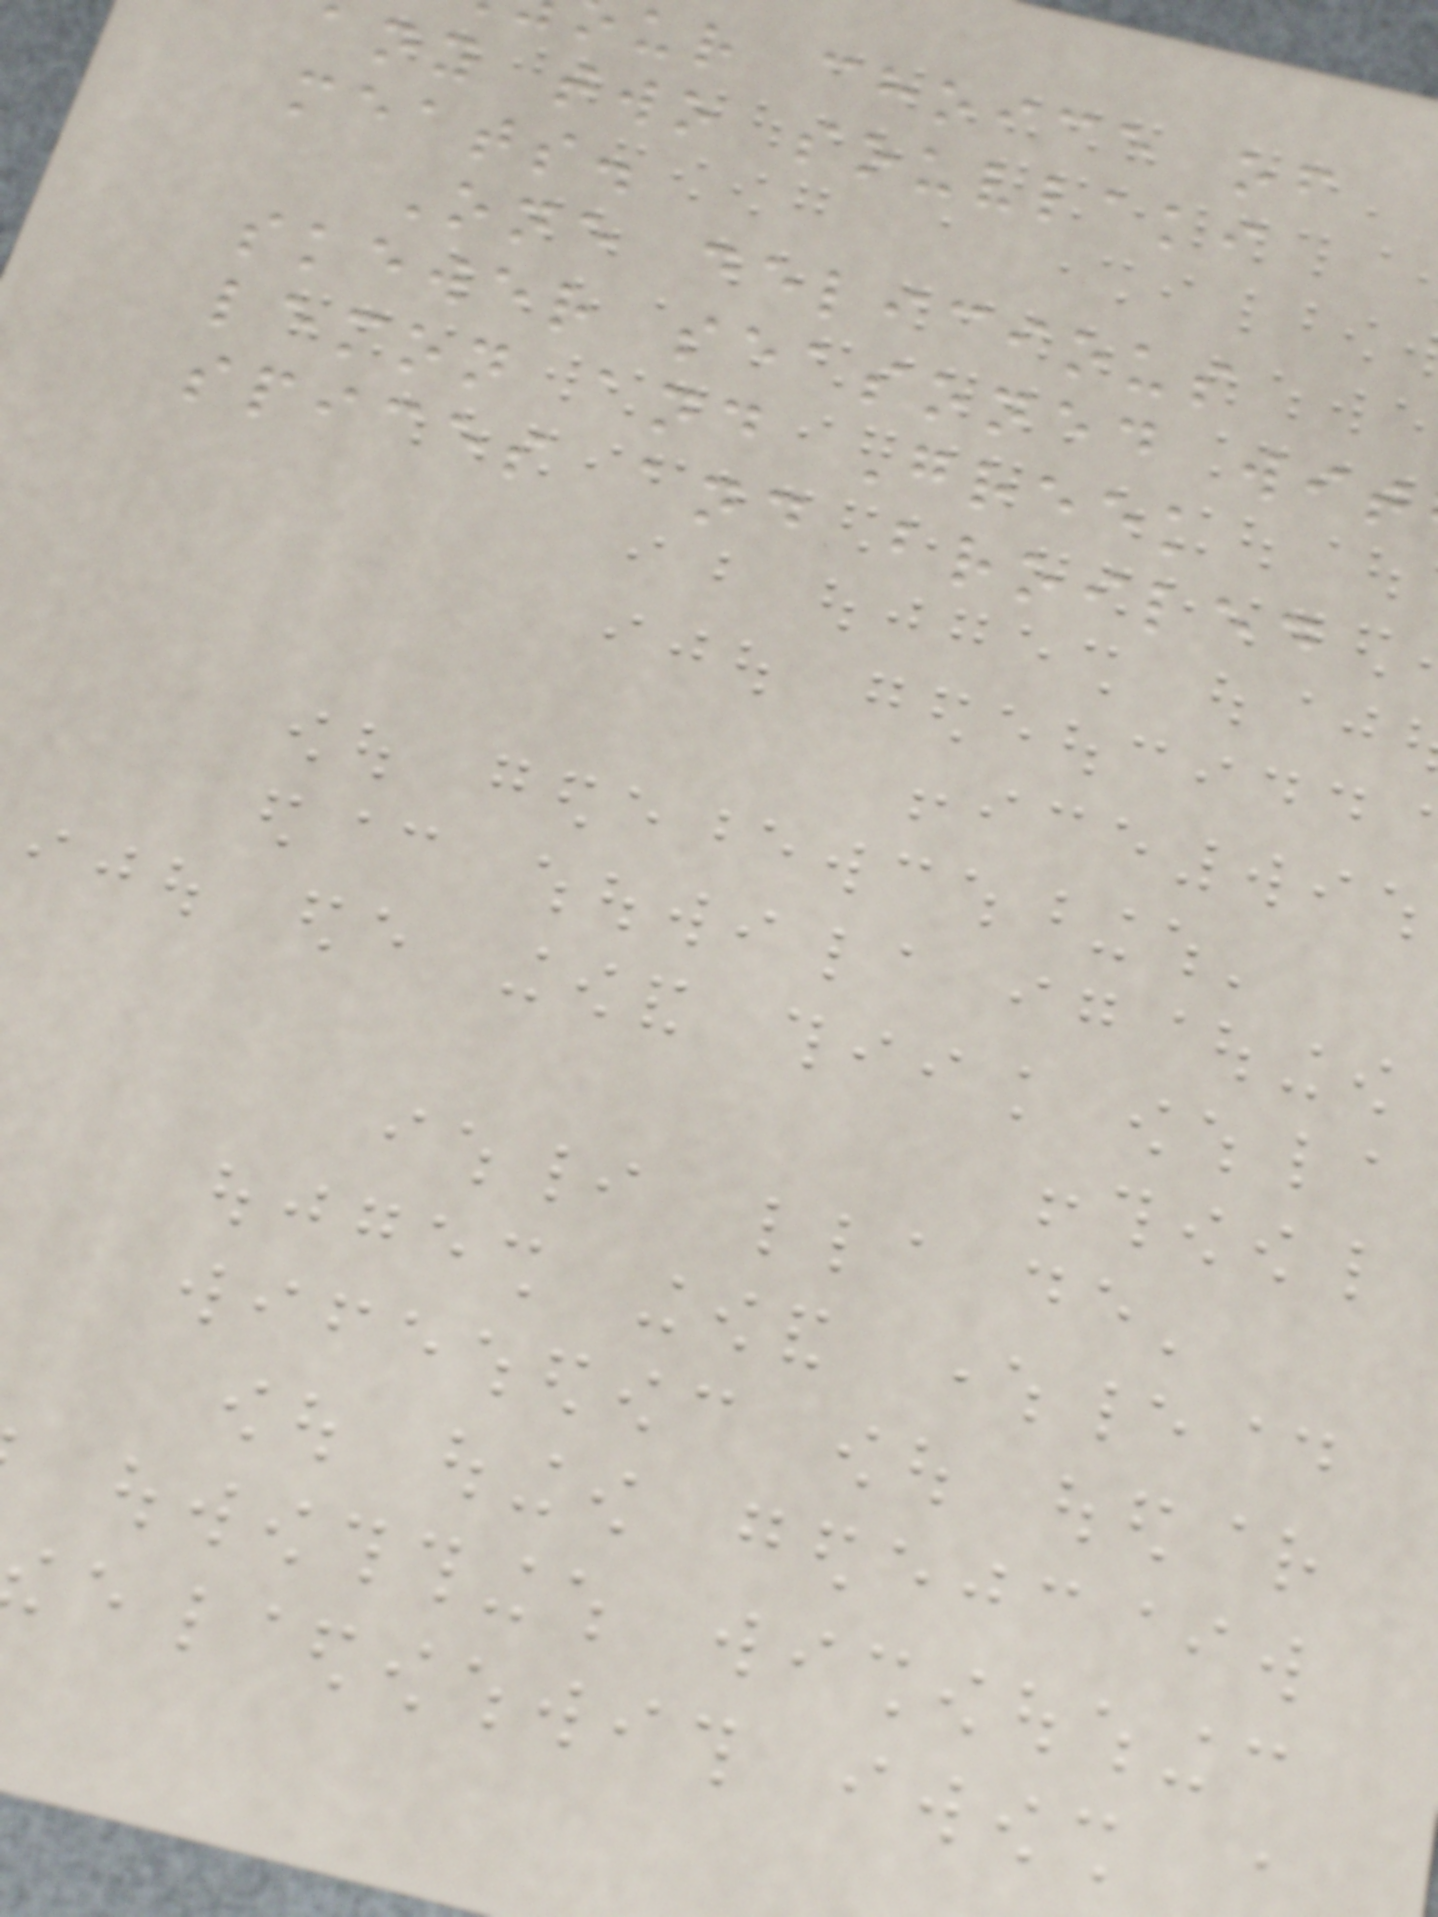ur choice of
any two souvlaki
meats.
One delicious
skewer seasoned wit
lemon and Greek
spices and broiled
